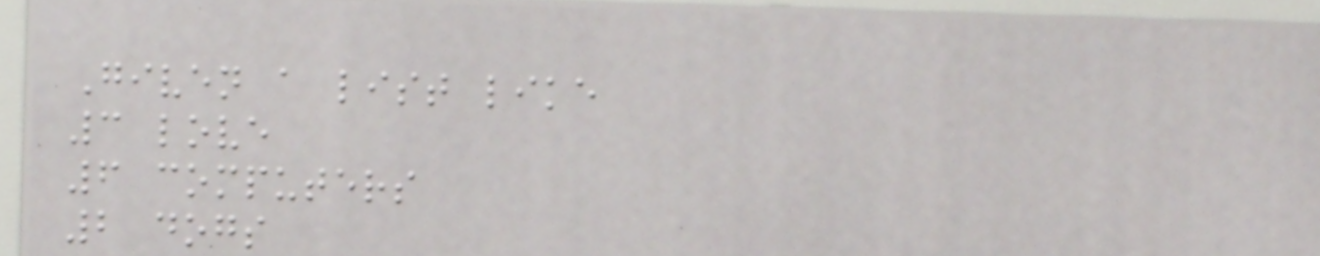Given a list like
3 love
6 computers
2 dogs
